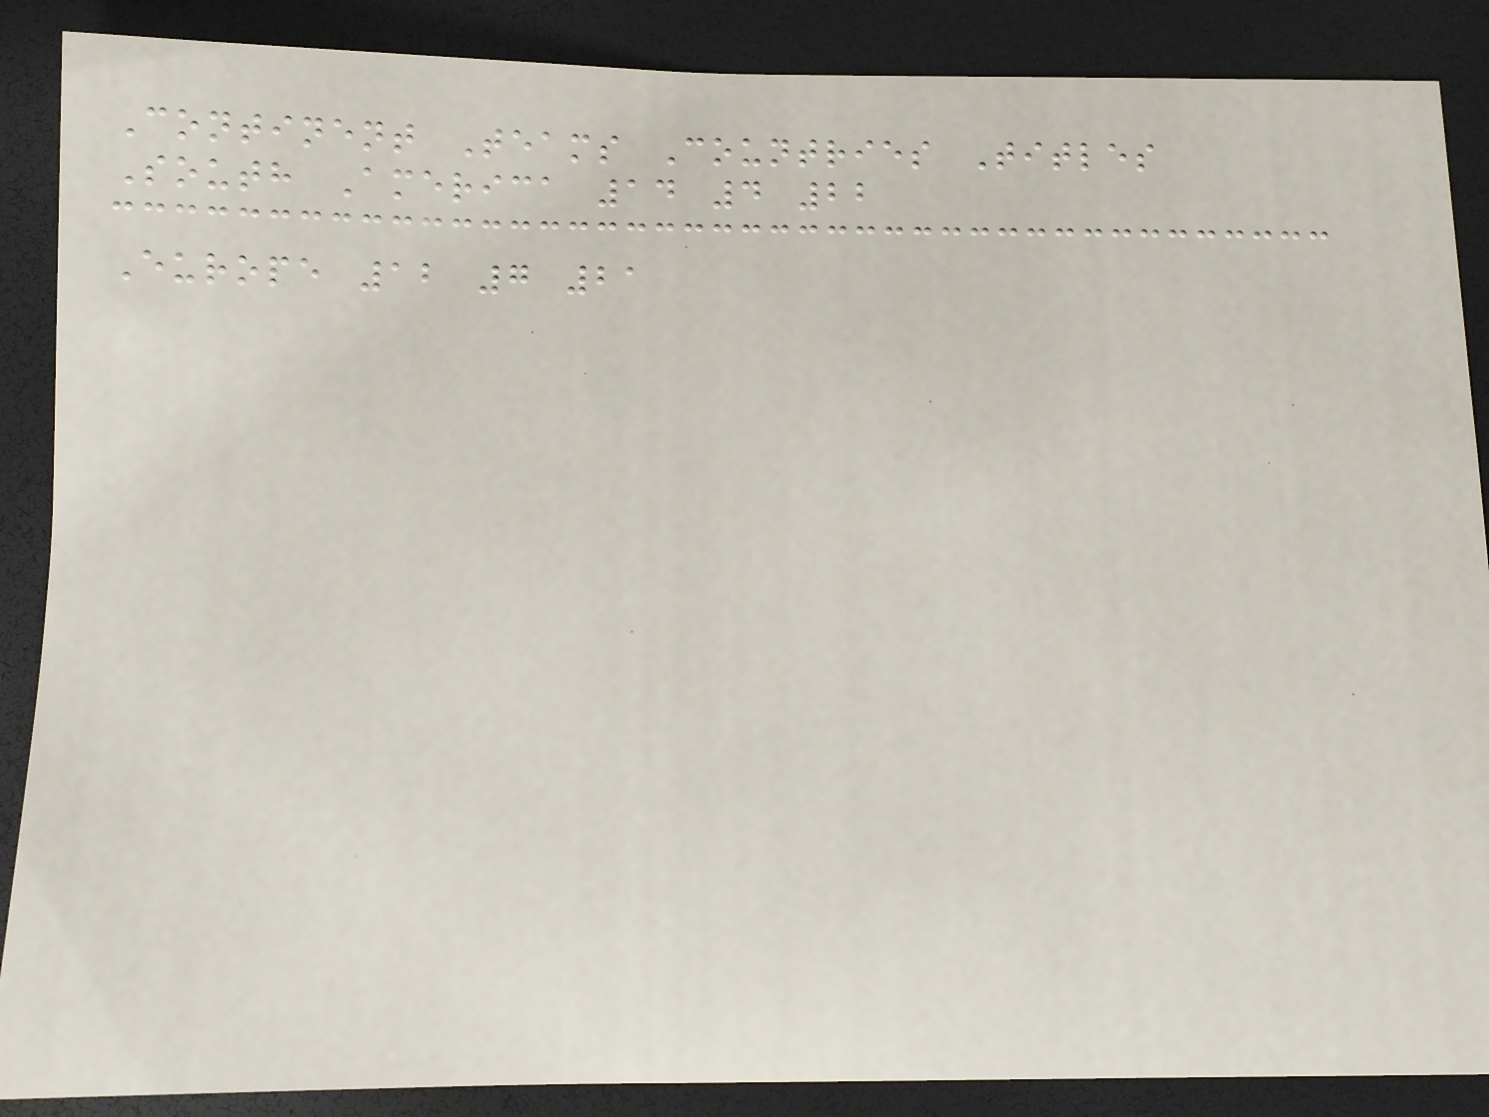Continent Teams Countries Titles
South America 14 4 22
Europe 12 7 21
